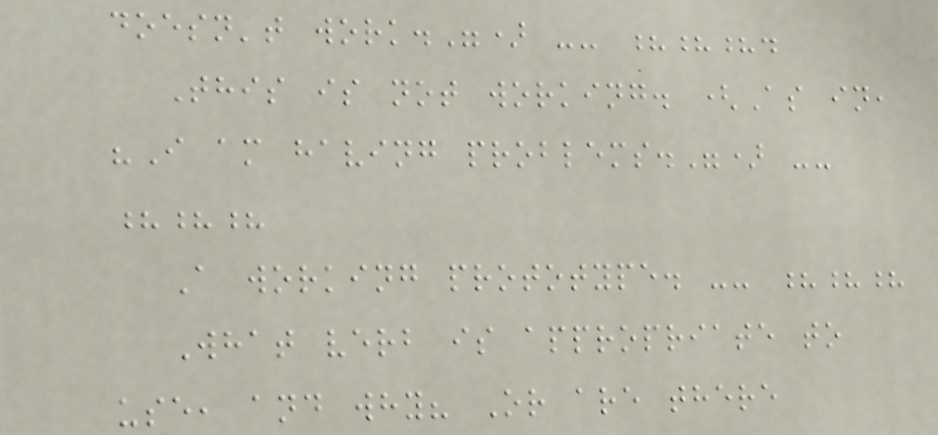doesn't work.") -- ???.
This is not working. (As in,
"I am having problems.") --
???
A working prototype. -- ???
What verb is appropriate to
use, and why? Or are there
